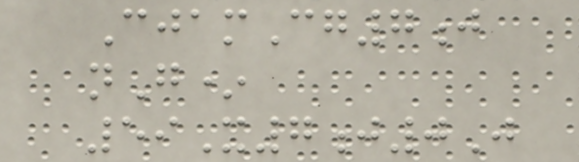CjamCg7j
nG*
59X7j0J
